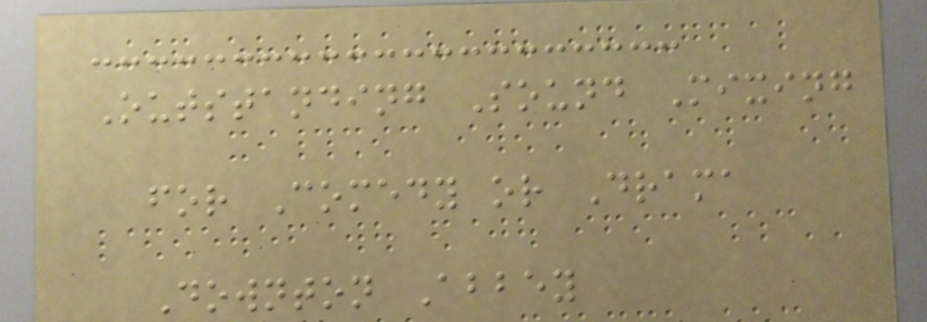Outstanding Sound Mixing
for Comedy or Drama
Downton Abbey
